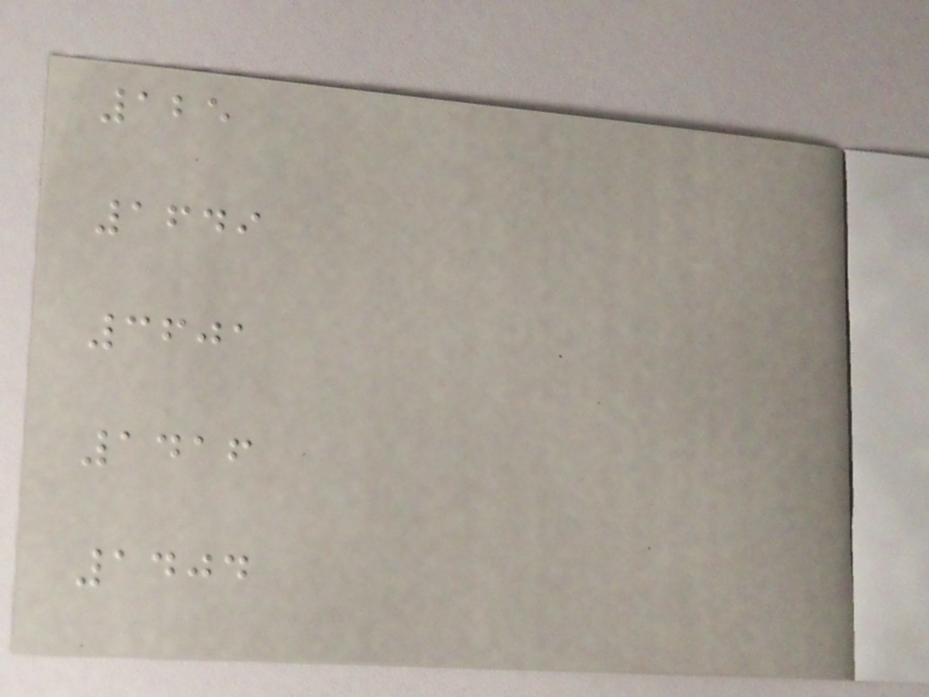125
1649
3601
1416
1404
